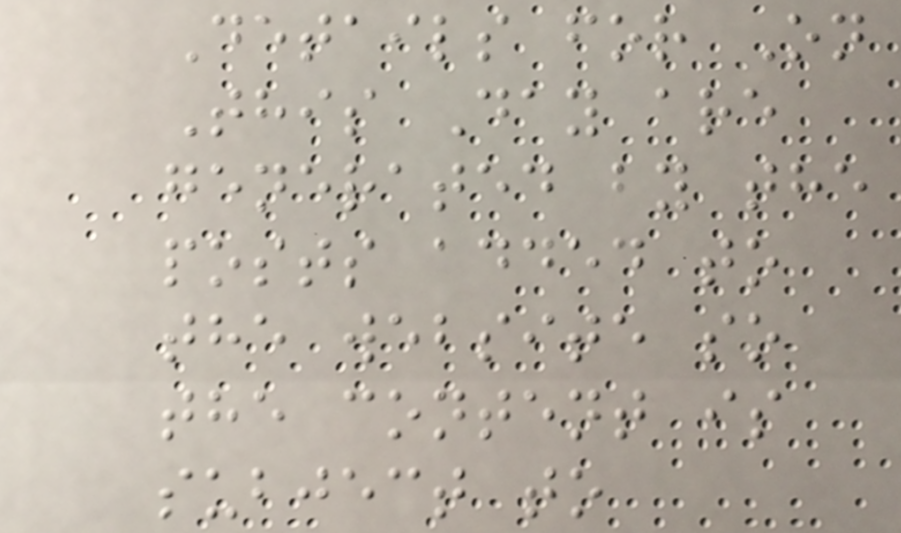Details for On
This Day are
generated by the
posts added to
the website so
the content is
subject to
